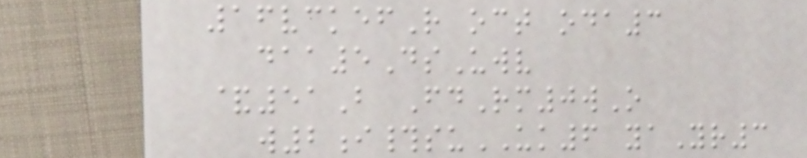16vckefR oct oda3
daa5DsUwv
&51B FdRm0wO
w2i#suUK6 yaYr3
